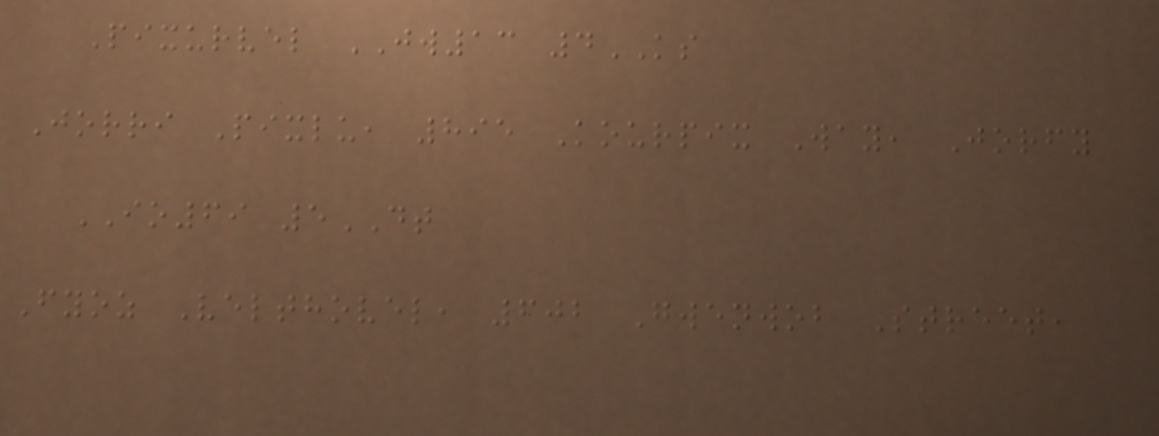Pixurvel JW13 4KS
Jorri Pixlu, 895 Kourpix Way, Jorfy
IO69 5DT
Fyoz Velthovel, 602 Gwenwob Street,
